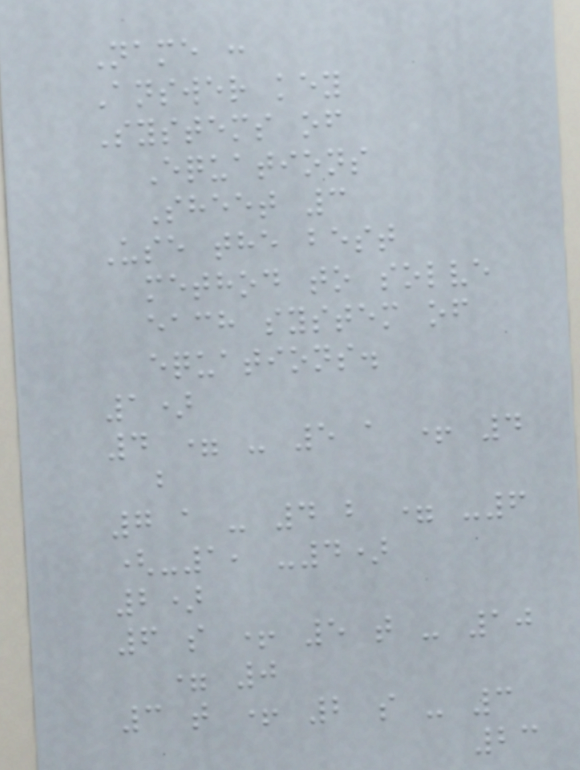Name :
Answer key
Systems of
Equations
Sheet 3
Use the best
method to solve
each system of
equations.
1)
4 = - 5 a + 4
b
7 a - 4 b = -6
(-1, -4)
2)
6 s + 5 t - 10
= 0
3 t + 2 s - 3
23
